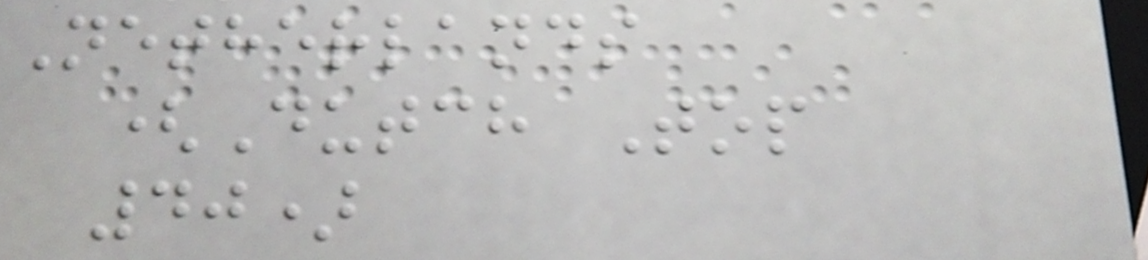Netherlands
(Dutch Top
40)
